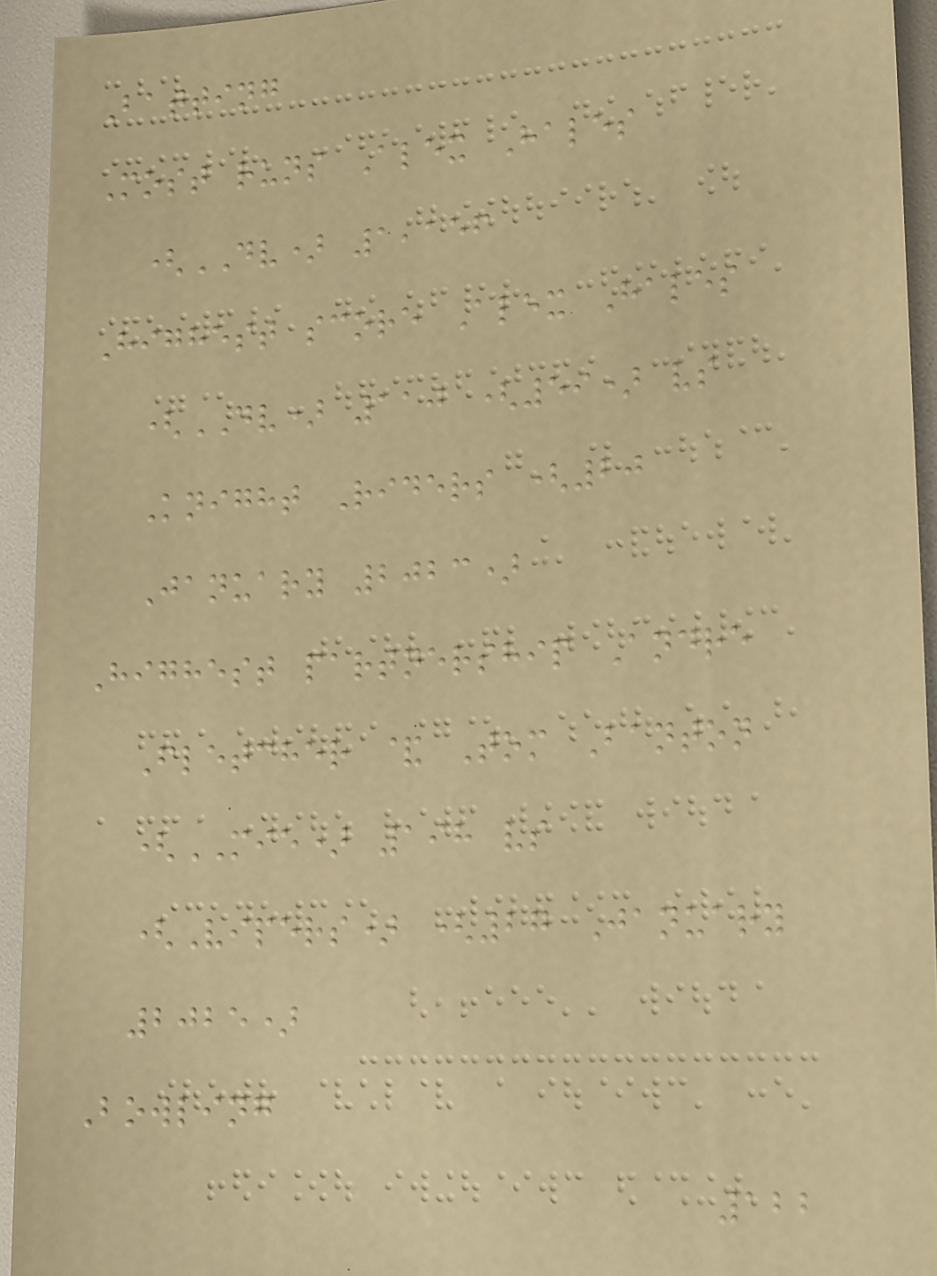Batting
Most runs Alex Hales
(DV) 1,156
Highest score Alex Hales
(DV) 110 (59) vs
Knight Riders (20
January 2023)
Highest partnership Andre
Fletcher & Tom Banton
(MIE) 198 vs
(Vipers) (27 January
2025)
Bowling
122
